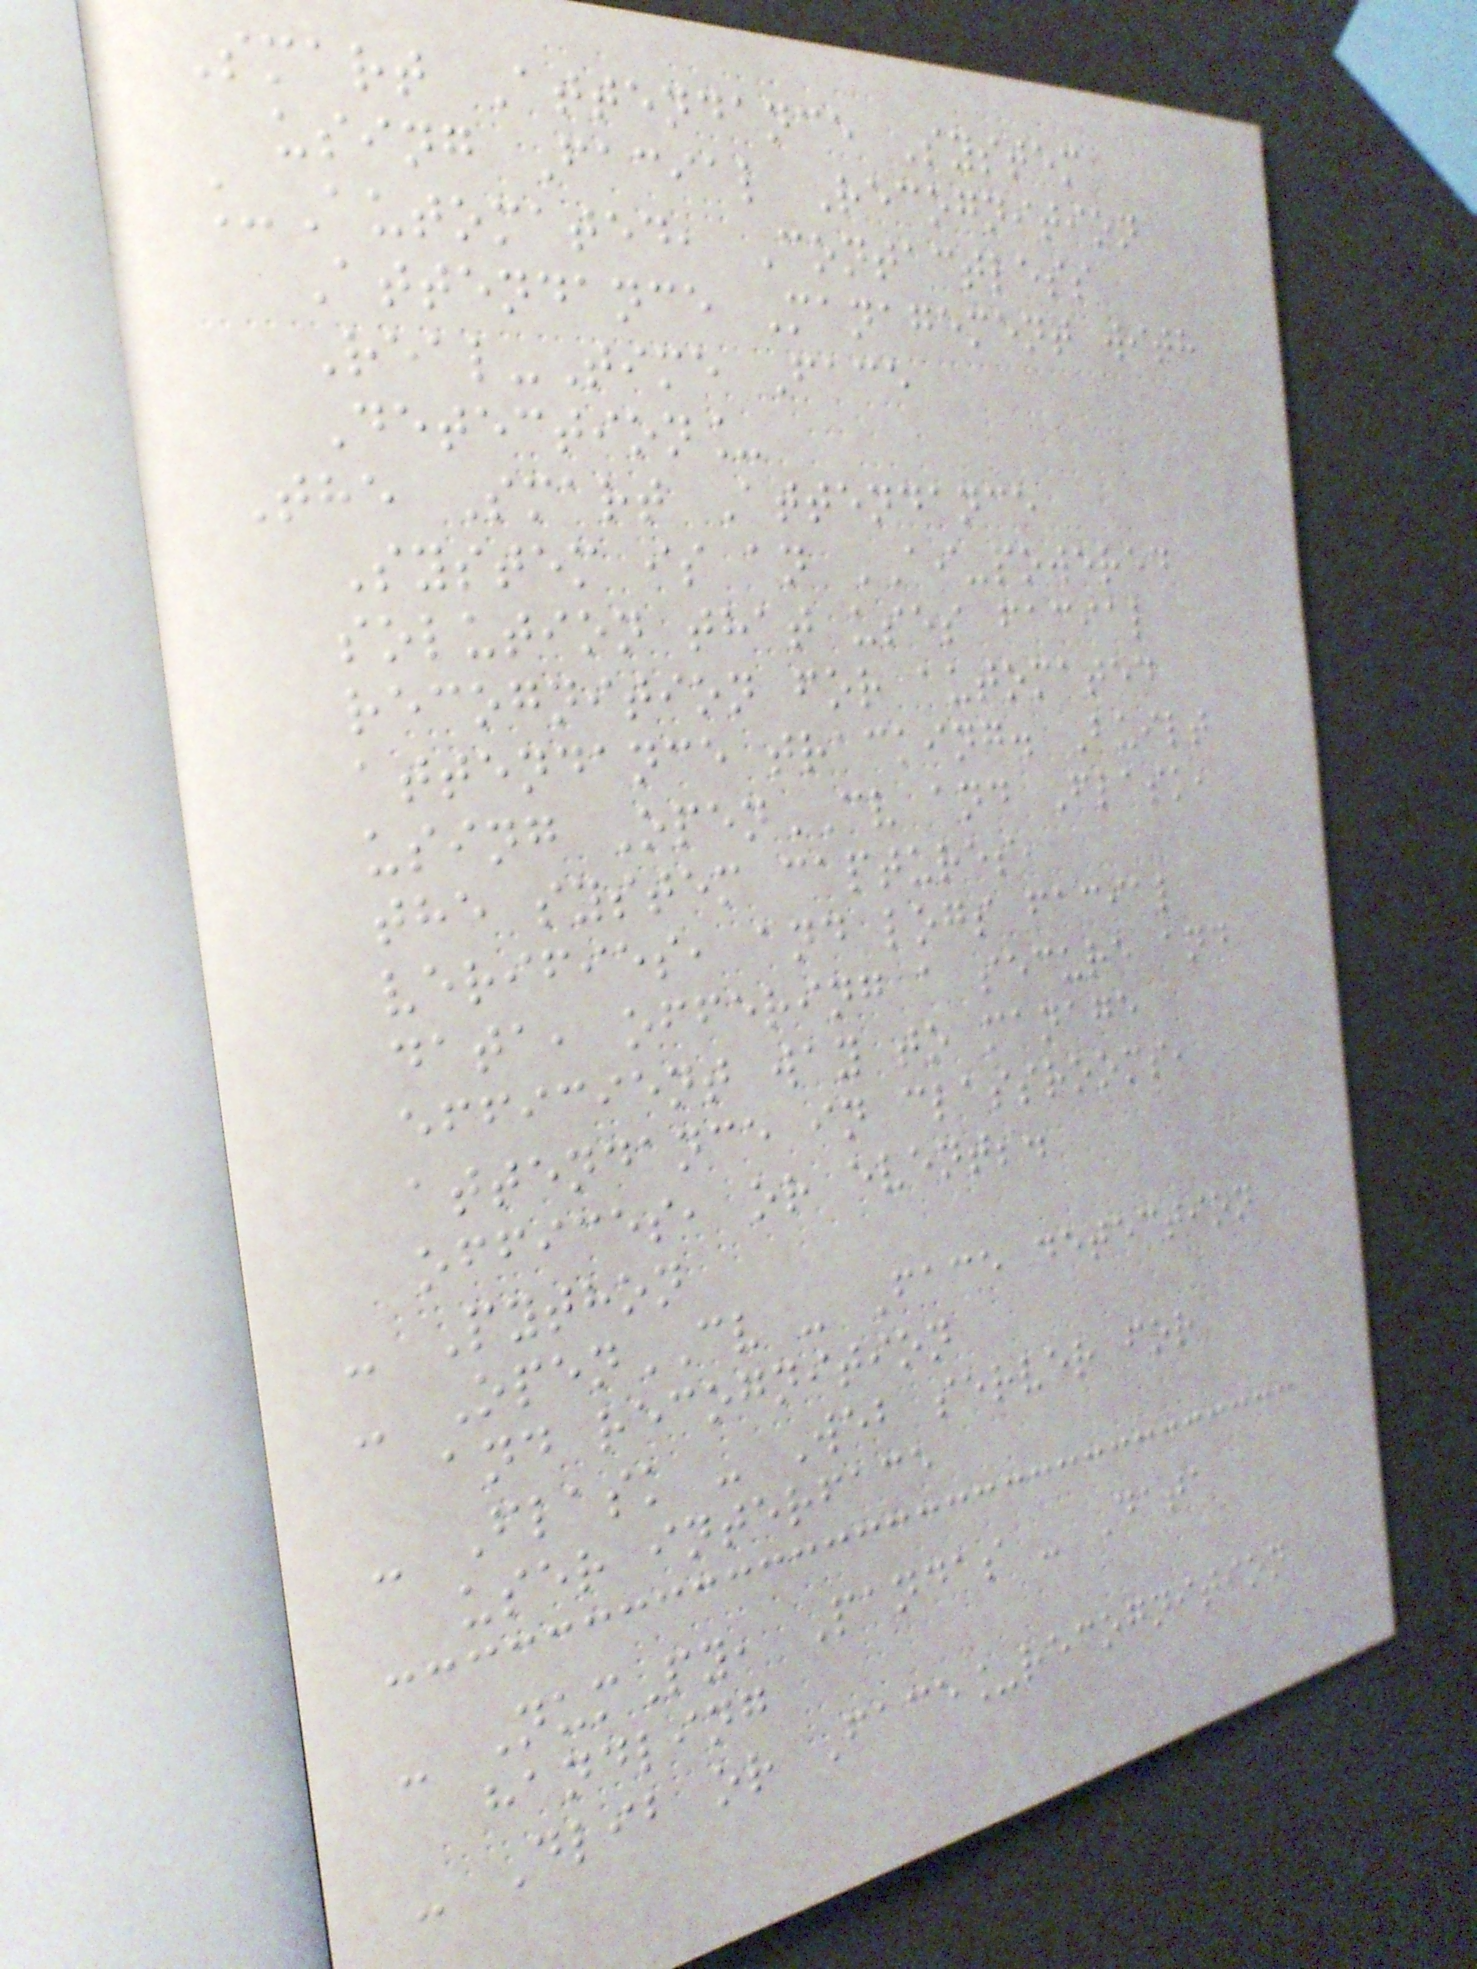Smart Attendance System
using Facial Recognition
_Automated, Contactless
Attendance Management with
Real-Time Face
Detection_
The Smart Attendance
System is an AI-powered
solution that uses facial
recognition for automated
attendance tracking. Built
using OpenCV and Flask,
the system captures,
verifies, and logs facial
data, offering a secure and
efficient way to manage
attendance in classrooms,
offices, or events.
- Python
- OpenCV - Face detection
and recognition
- Flask - Web server for
user interface
- NumPy, Pandas - Data
handling
- Dlib or Face_recognition
